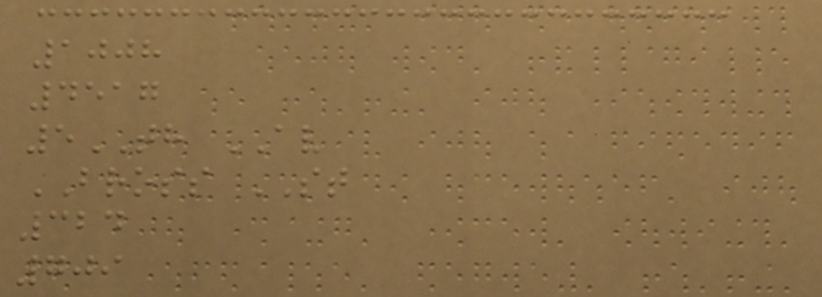1008
4517
5TH AV
BROSS ST
324
709
